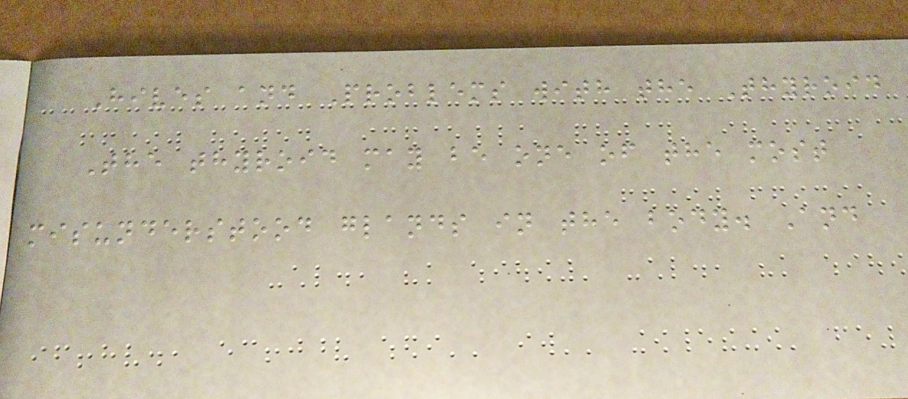Hives and Problems with the Thyroid
The thyroid may be one of the most
misunderstood glands in the body. And
